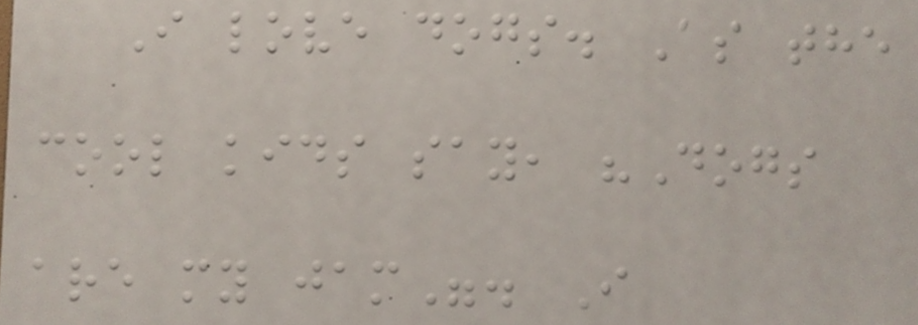I love dogs. As the
cool kids say, "Dogs
are my jam". I
